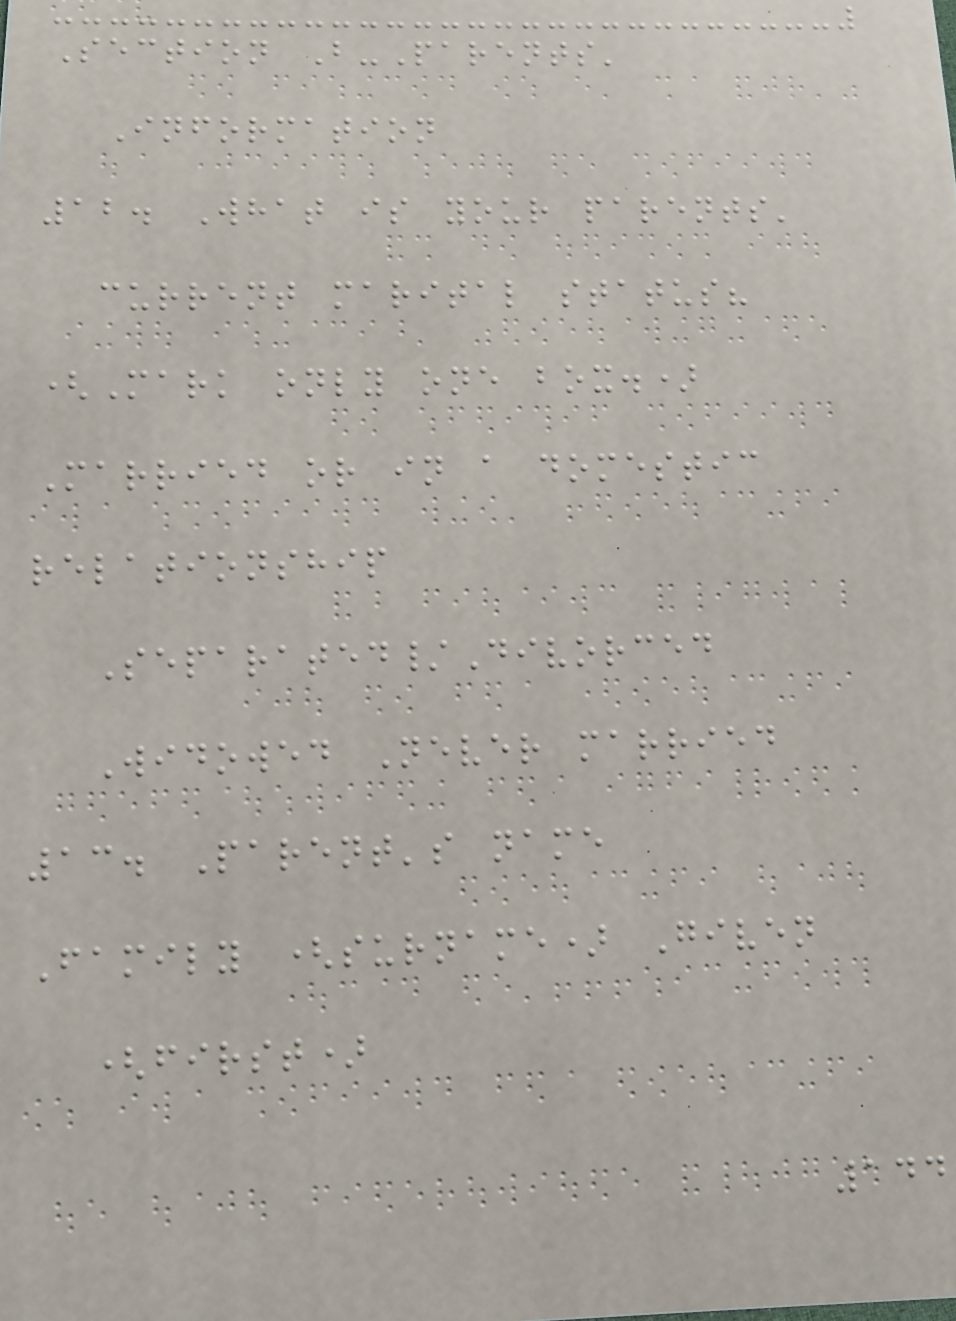Section B-Parents'
Information
12. What is your parents'
current marital status?
(Mark only one box.)
Married or in a domestic
relationship
Separated/Divorced
Widowed Never married
13. Parent's name
Family (surname) Given
(first)
144
